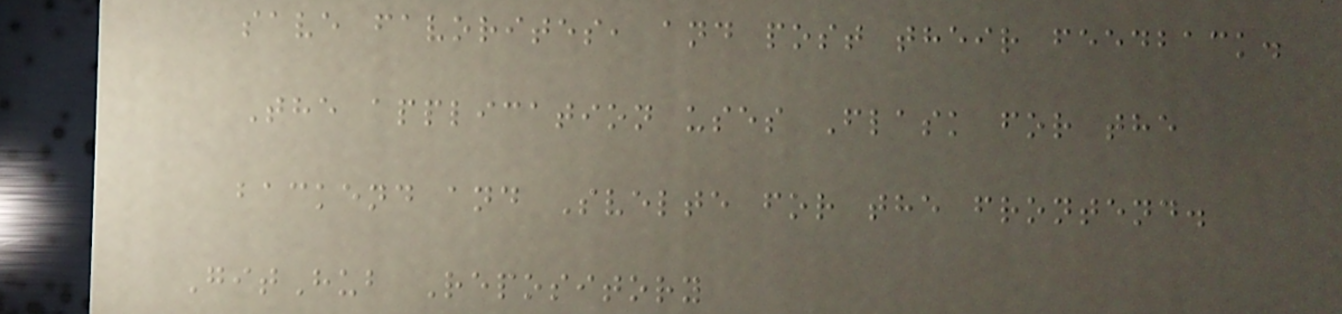save favorites, and post their feedback.
The application uses Flask for the
backend and Svelte for the frontend.
GitHub Repository
